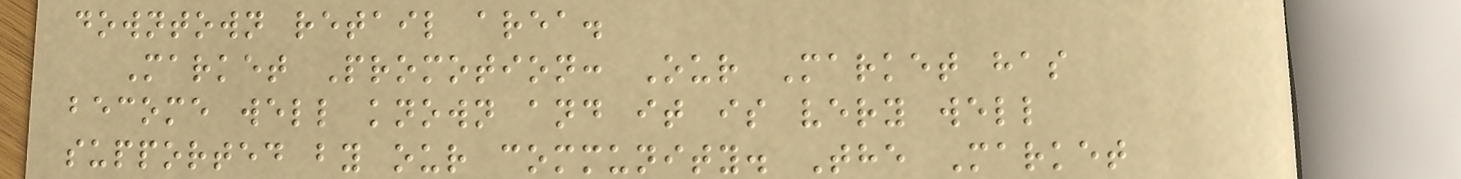downtown retail area.
Market Promotion: Our Market has
become well known and it is very well
supported by our community. The Market
